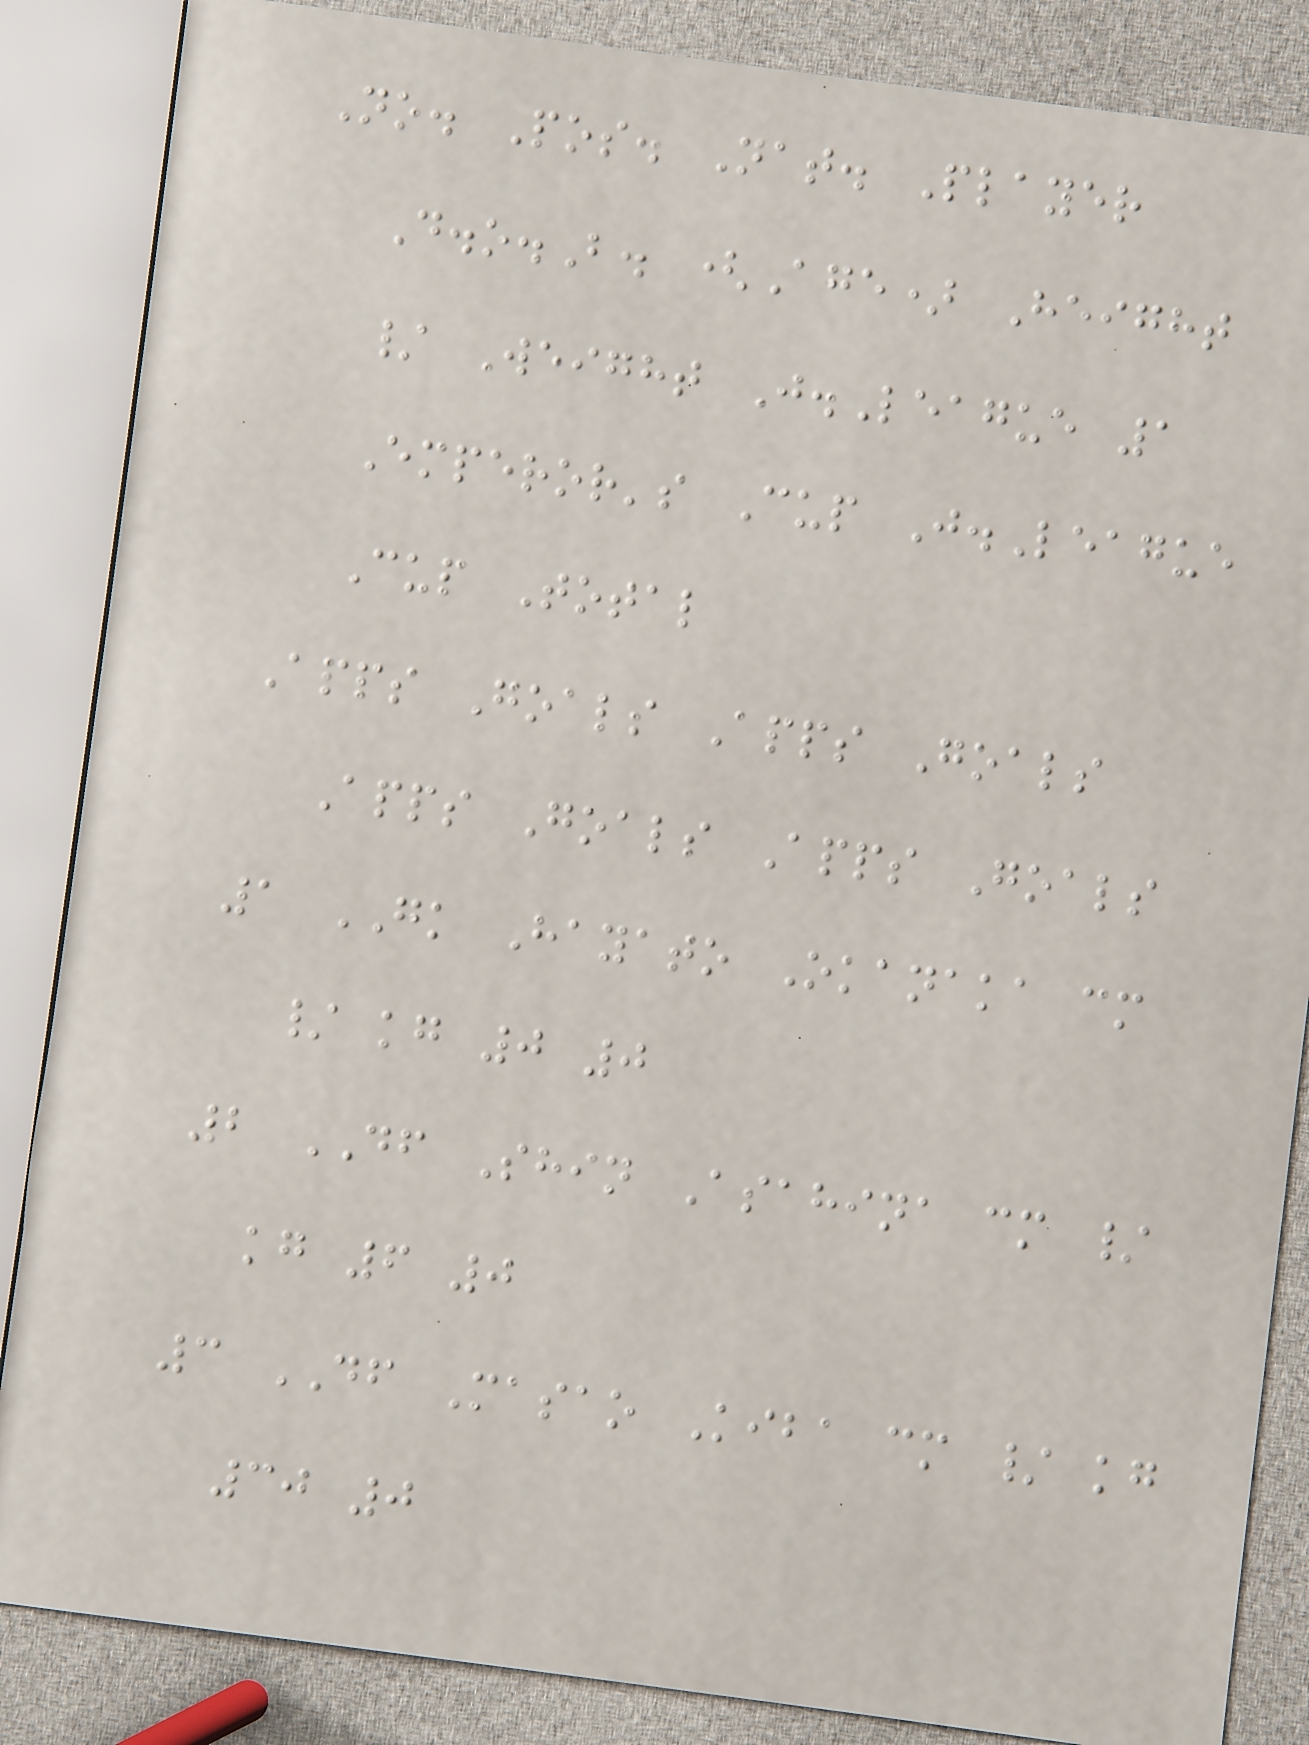No. Pos. Nat. Player
D.o.B. (Age) Height
/ Weight J.League 1
Emperor's Cup J.League
Cup Total
Apps Goals Apps Goals
Apps Goals Apps Goals
1 GK Hayato Okanaka cm
/ kg 0 0
2 DF Shin Asahina cm /
kg 6 0
3 DF Masao Kiba cm / kg
30 0
